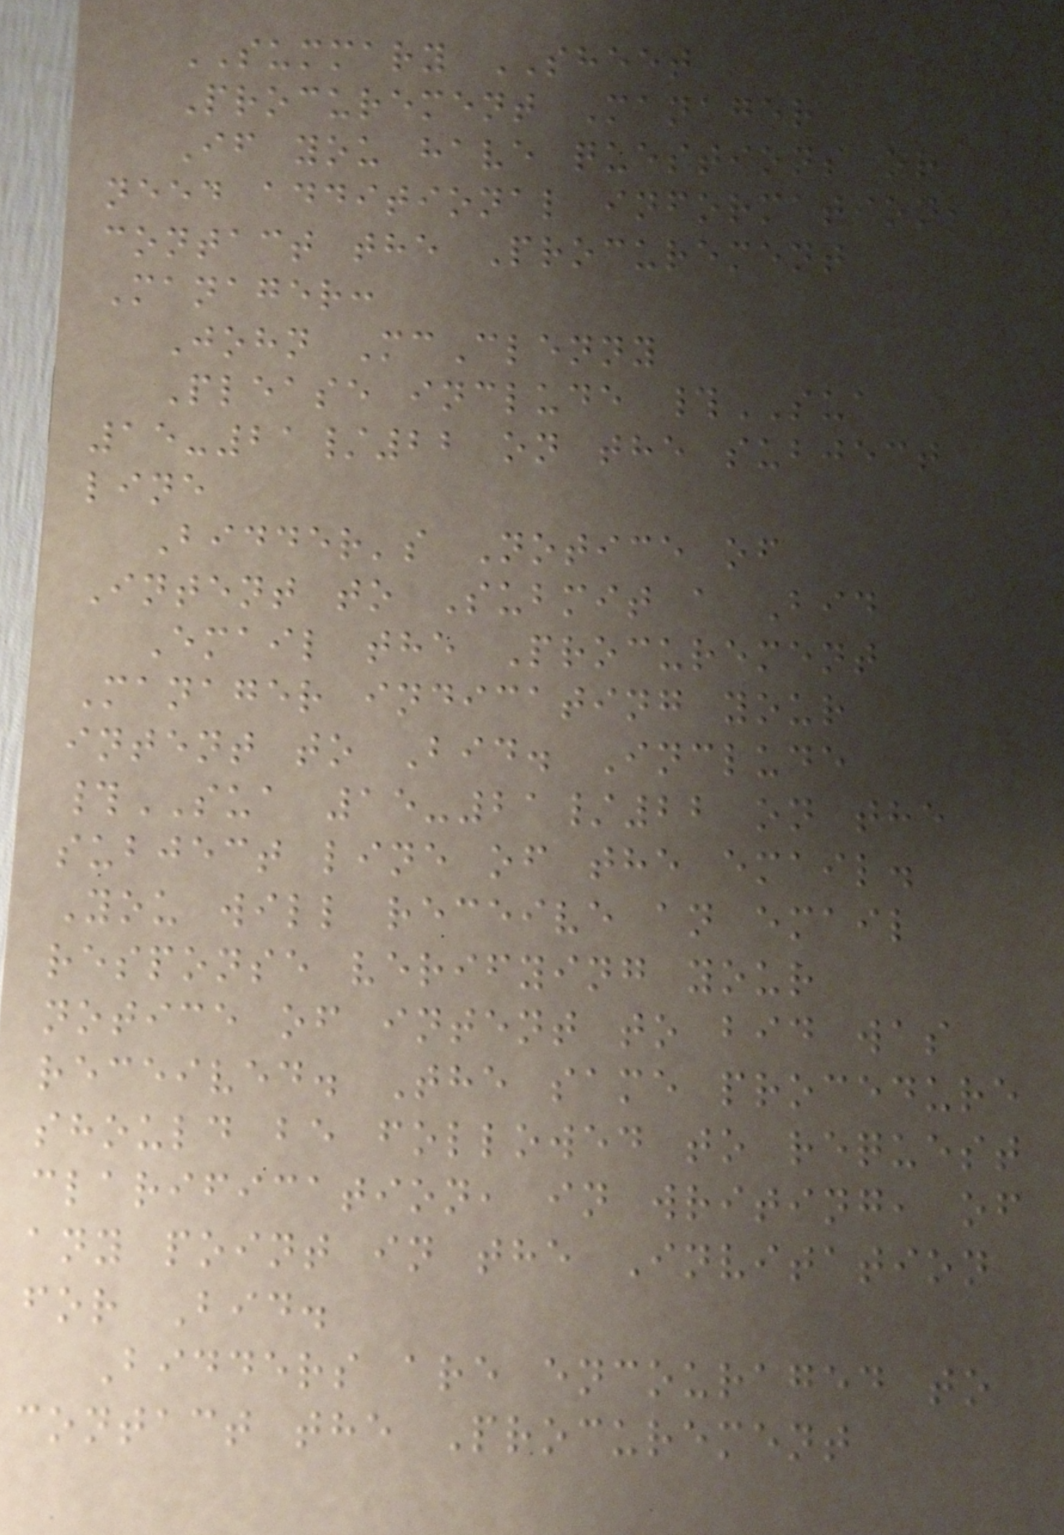SUMMARY SHEET
Procurement Manager
If you have questions or
need additional information,
contact the Procurement
Manager:
John McClenny
Please include #SUA
15-21/22 on the subject
line
Bidder's Notice of
Intent to Submit a Bid
Email the Procurement
Manager indicating your
intent to Bid. Include
#SUA 15-21/22 on the
subject line of the email.
You will receive an email
response verifying your
notice of intent to bid was
received. The same procedure
should be followed to request
clarification, in writing, of
any point in the Invitation
for Bid.
Bidders are encouraged to
contact the Procurement
